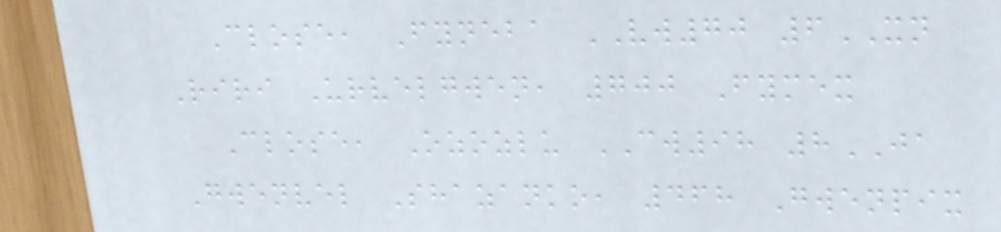Close, Fyneba VW70 6XN
Riri Urvelgwen, 700 Fymex
Close, Ozozlu CW98 8JA
Gwenvel Shazanko, 468 Gwenpix
